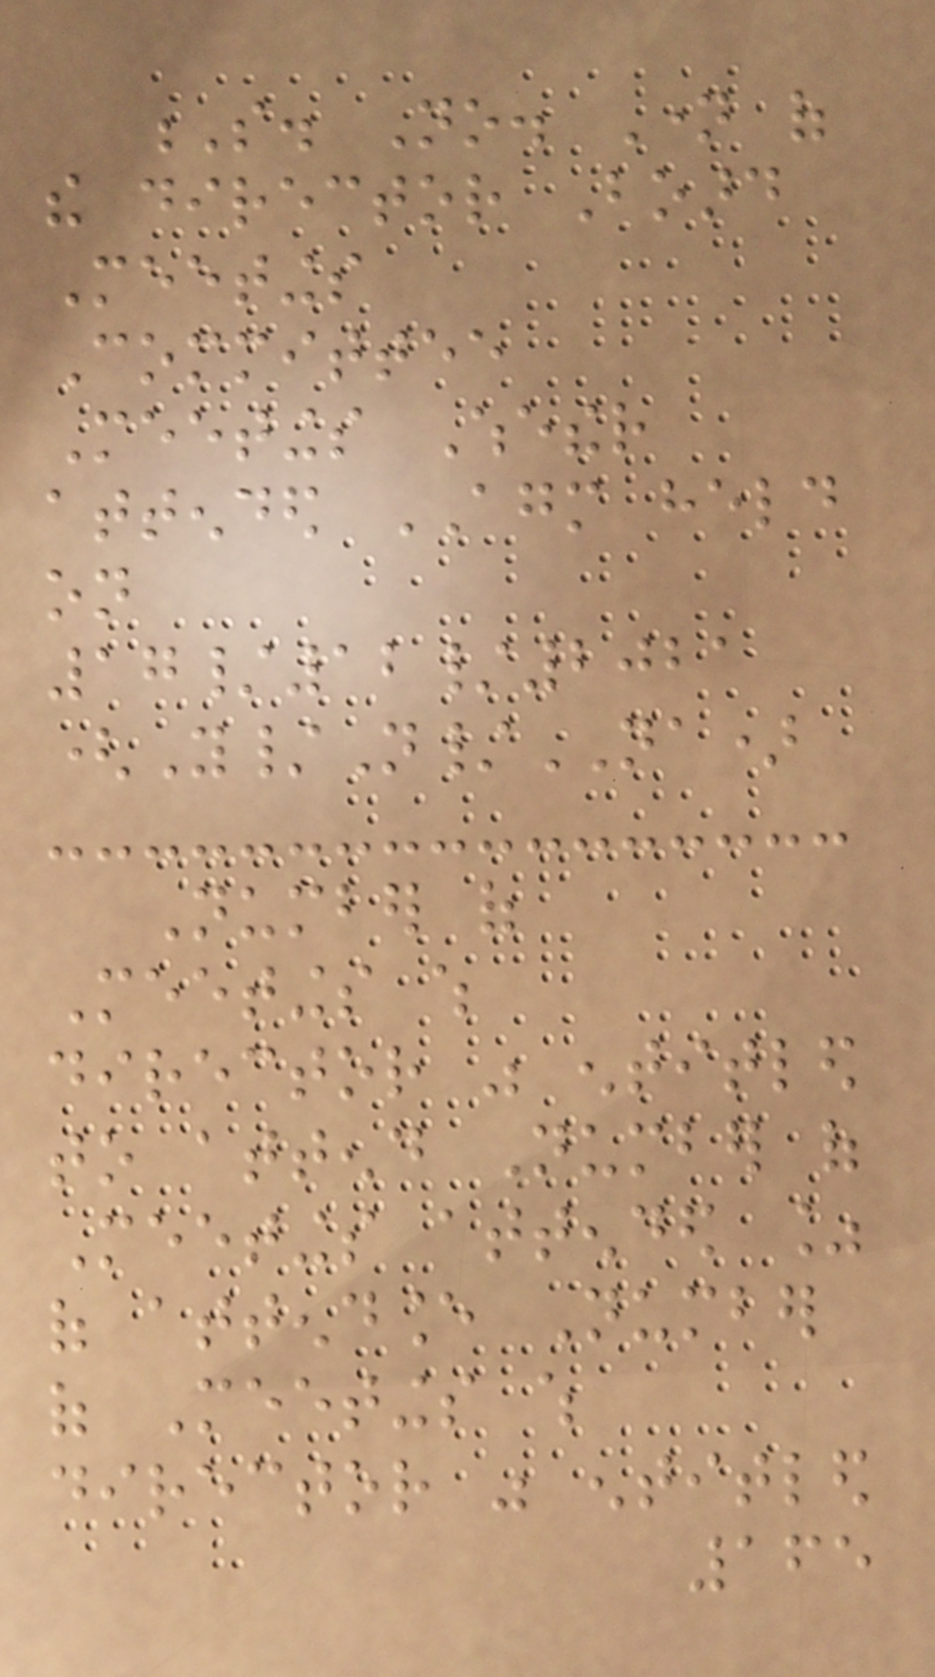S. No. Name of
the director Board
Meetings
Committee
Meetings Whether
attended AGM held
on
17/12/2021
(Y/N/NA)
Number of
Meetings which
director was entitled
to attend Number of
Meetings attended %
of attendance Number
of Meetings which
director was entitled
165
